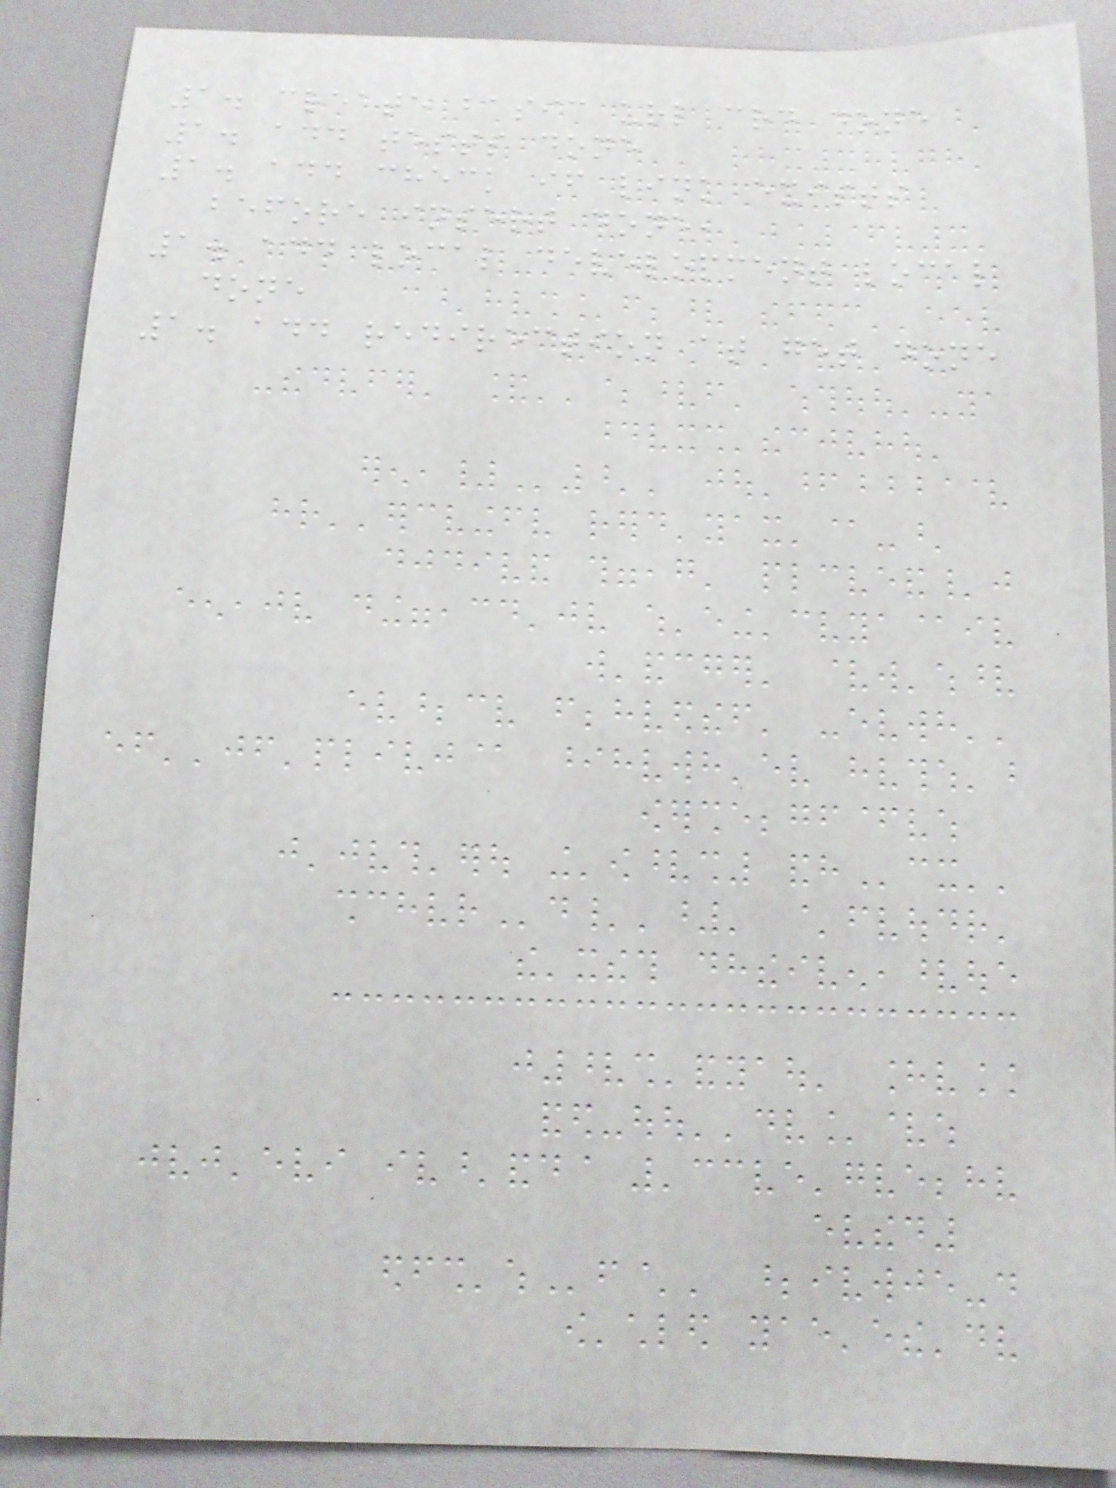1. create basic url crd done
1. add tests done
1. add check if link exists
before insert done,
1. add local development local
done
1. add redirection at get done
